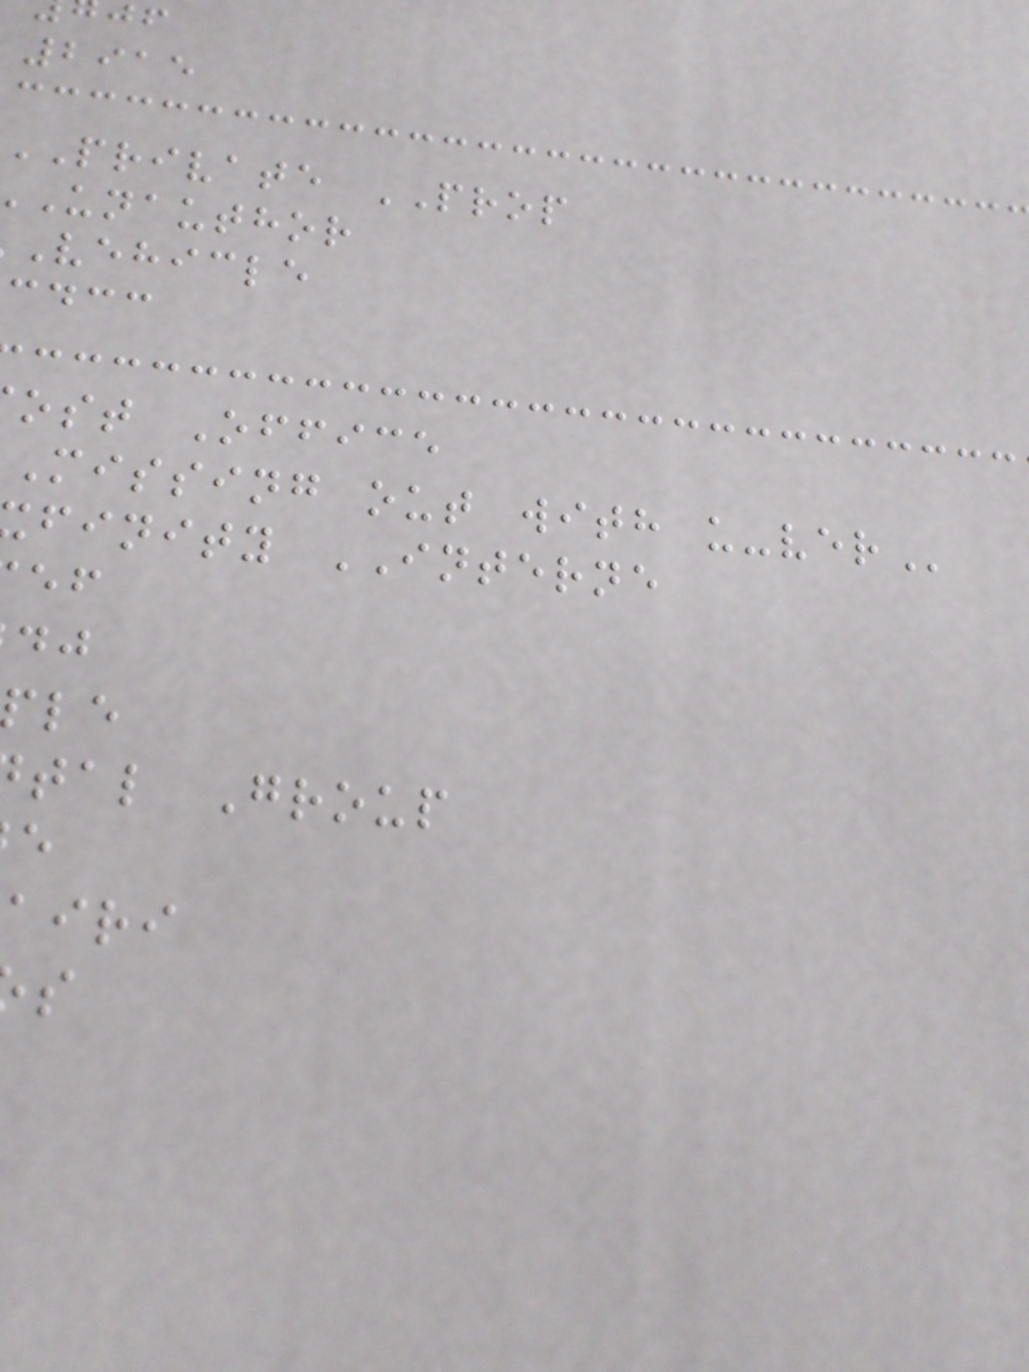2915
PRIVATE PROP
unauthor
vehicle
cdcc
ost Office
missing out with
finity INTERNE
tal Group
airi
